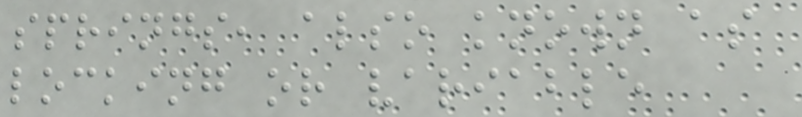springs, also known as
locking or variable
